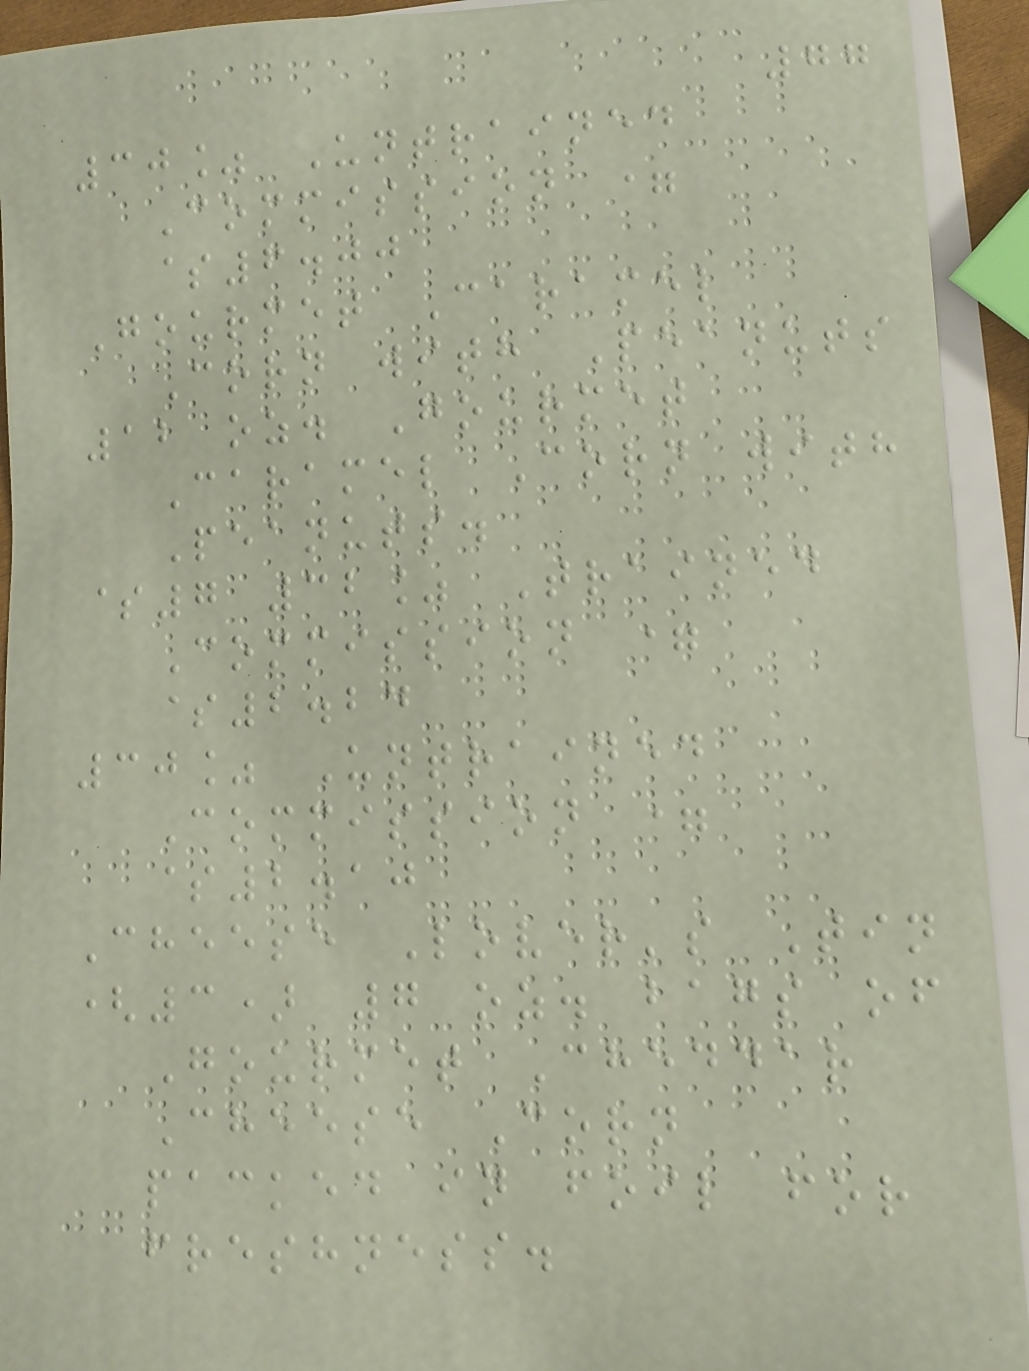77
30% Untrained
Commission =
$6.00
Gourmet Caramel
Corn with Peanuts
12 oz. Gourmet
Caramel Corn with
Peanuts.
$7 32% Trained
Commission =
$2.24
30% Untrained
Commission =
$2.10
Cheese Lover's Tin
(3) 7 oz. bags of
Gourmet Cheddar
Cheese Corn
packed in foil for
freshness.
